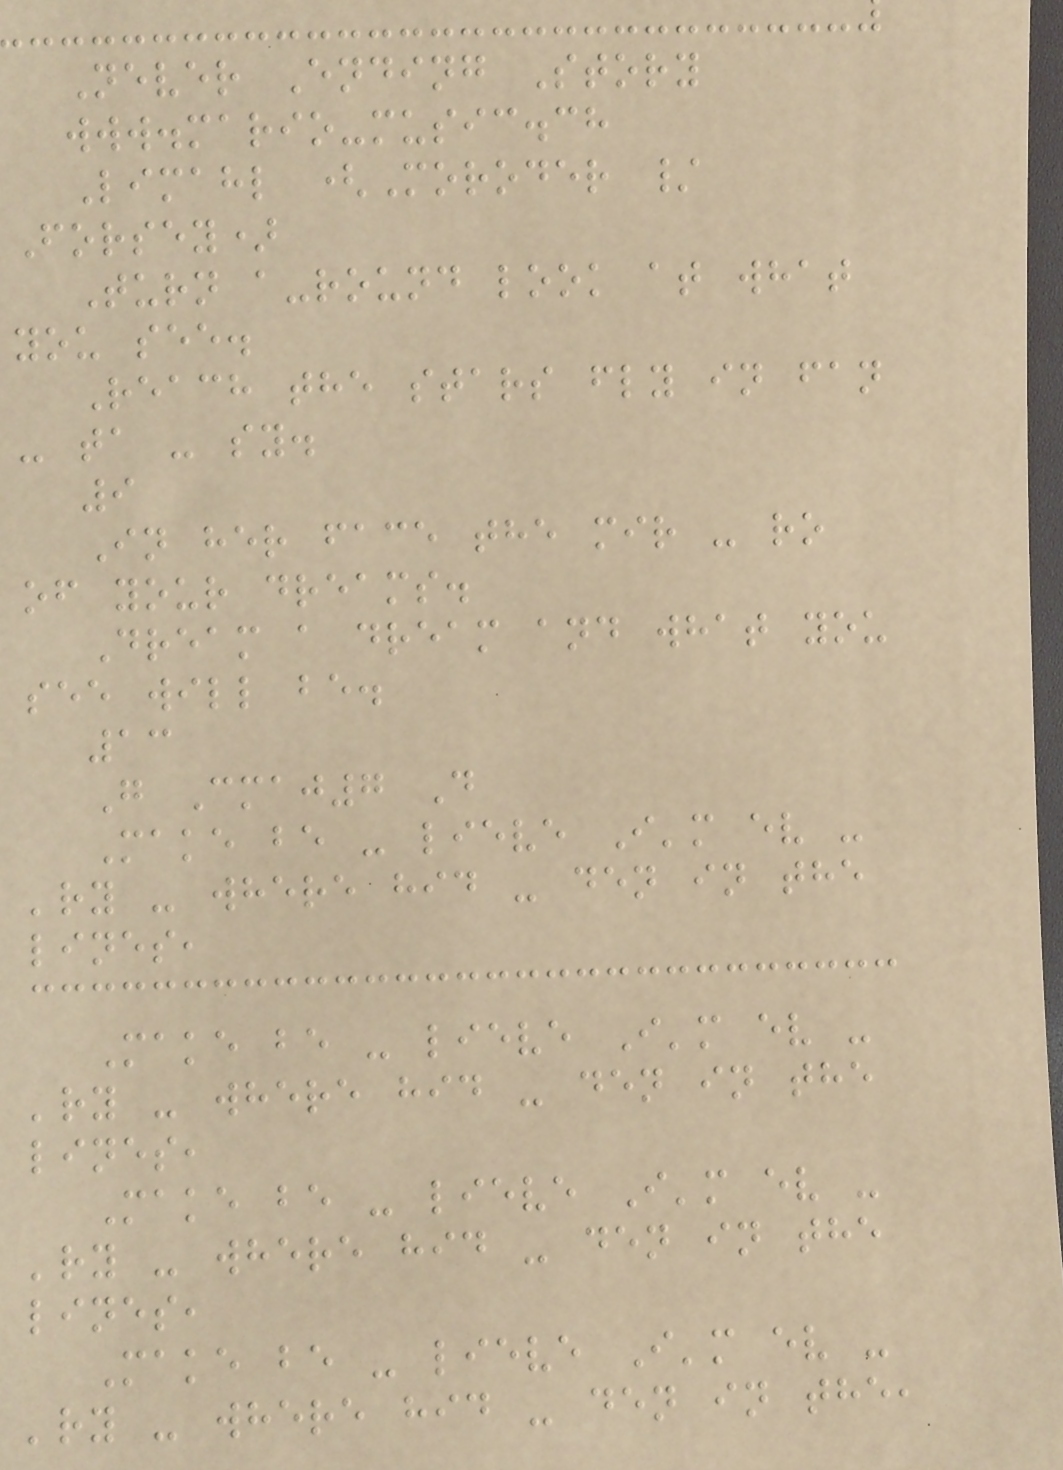Never Ending Story
www.mario-music.ch
Limahl (Moroder /
Forsey)
Turn a-round look at what
you see.
Reach the stars fly in fan
- ta - sy.
9
In her face the mir - ro
of your dreams.
Dream a dream and what you
see will be.
13
G Cmaj7 D
Make be - lieve I'm ev -
'ry - where hid - den in the
lines,
Make be - lieve I'm ev -
'ry - where hid - den in the
lines,
Make be - lieve I'm ev -
'ry - where hid - den in the
lines,
Make be - lieve I'm ev -
'ry - where hid - den in the,
